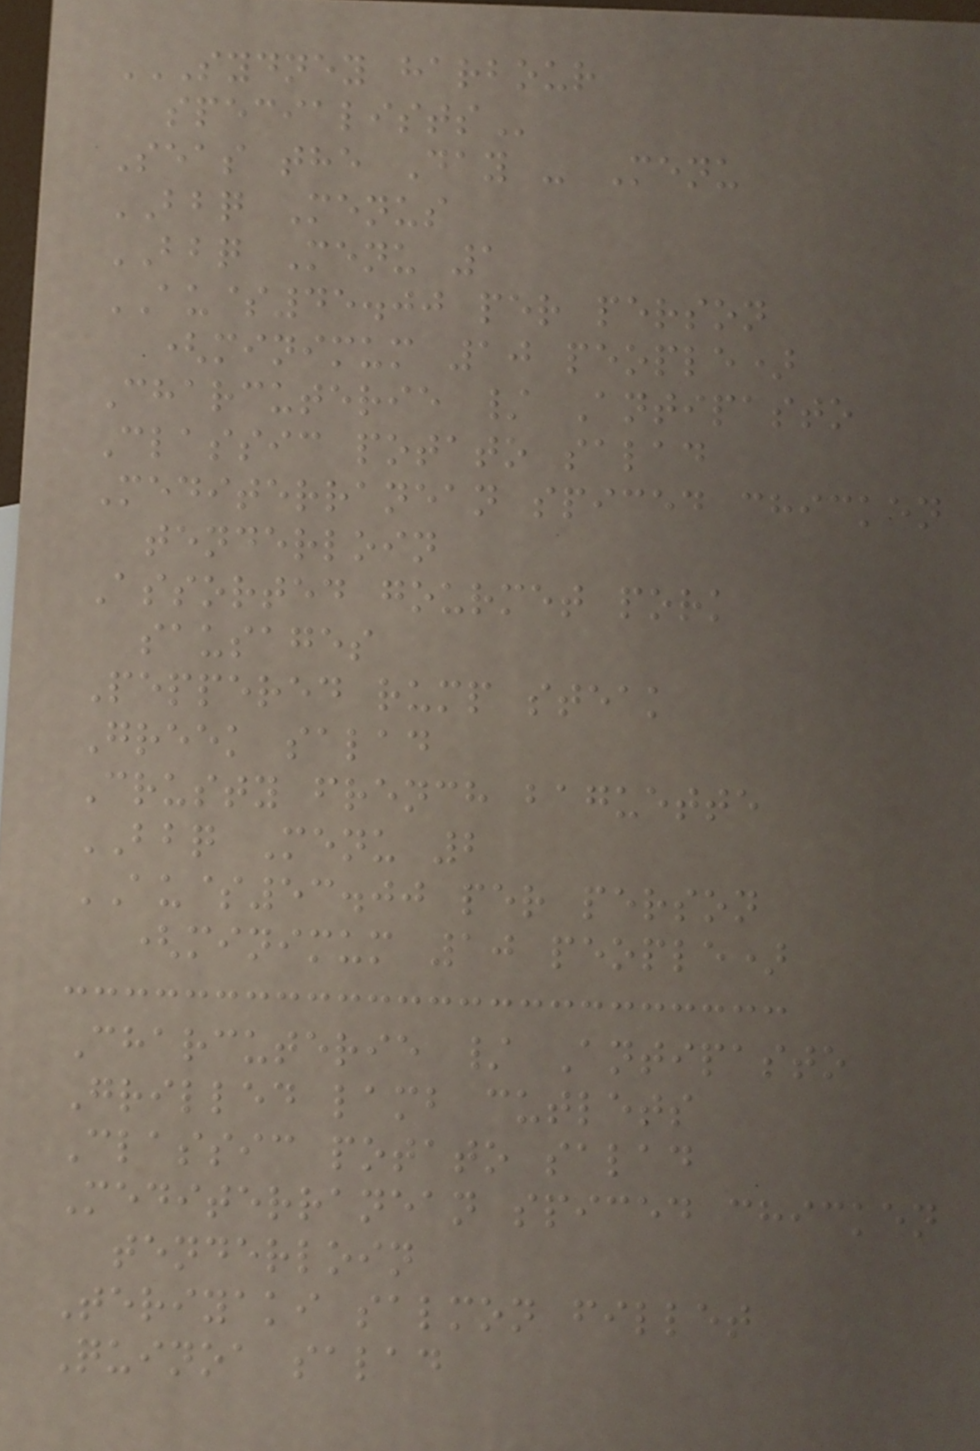SYDNEY HARBOUR
SPECIALISTS
Seas the Day - Menu
BBQ Menus
BBQ Menu 1
AU$45.00 per person
(minimum 10 people)
Charcuterie / Antipasto
Classic potato salad
Mediterranean spiced chicken
tenderloin
Assorted gourmet pork
sausages
Peppered rump steak
Greek salad
Crusty french baguette
BBQ Menu 2
AU$53.00 per person
(minimum 10 people)
Charcuterie / Antipasto
Grilled lamb cutlets
Classic potato salad
Mediterranean spiced chicken
tenderloin
Teriyaki salmon fillet
Quinoa salad
